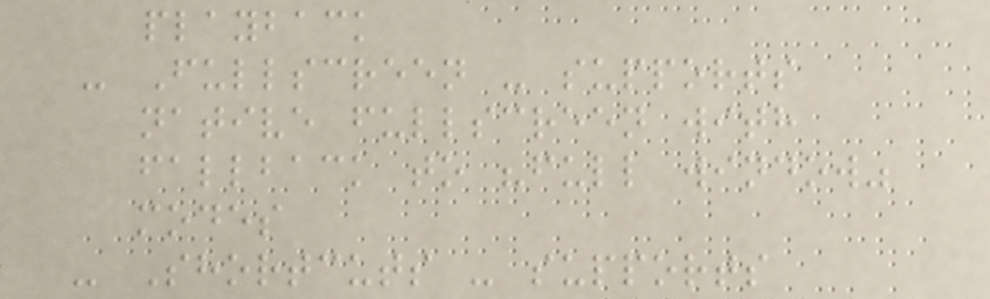playback
- Fullscreen - supports
native fullscreen with
fallback to "full window"
modes
- Shortcuts - supports
